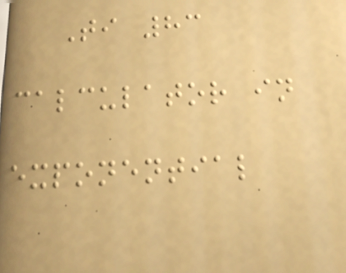Ti 83
calculator in
exponential
